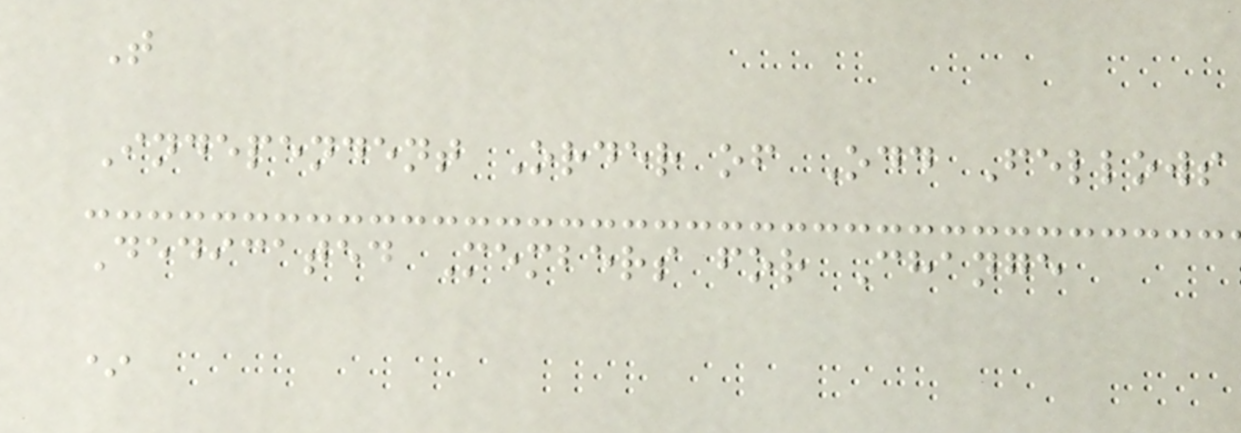T
Independent Order of Odd Fellows
Dedicated Members for Change
*
